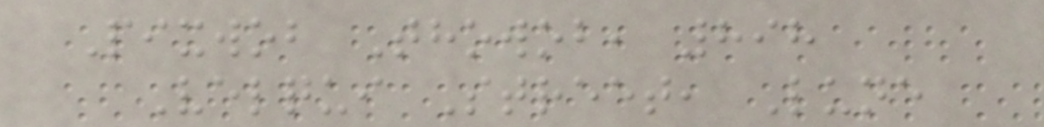Pixwob Thowob, 898
Velqui Street, Lune
